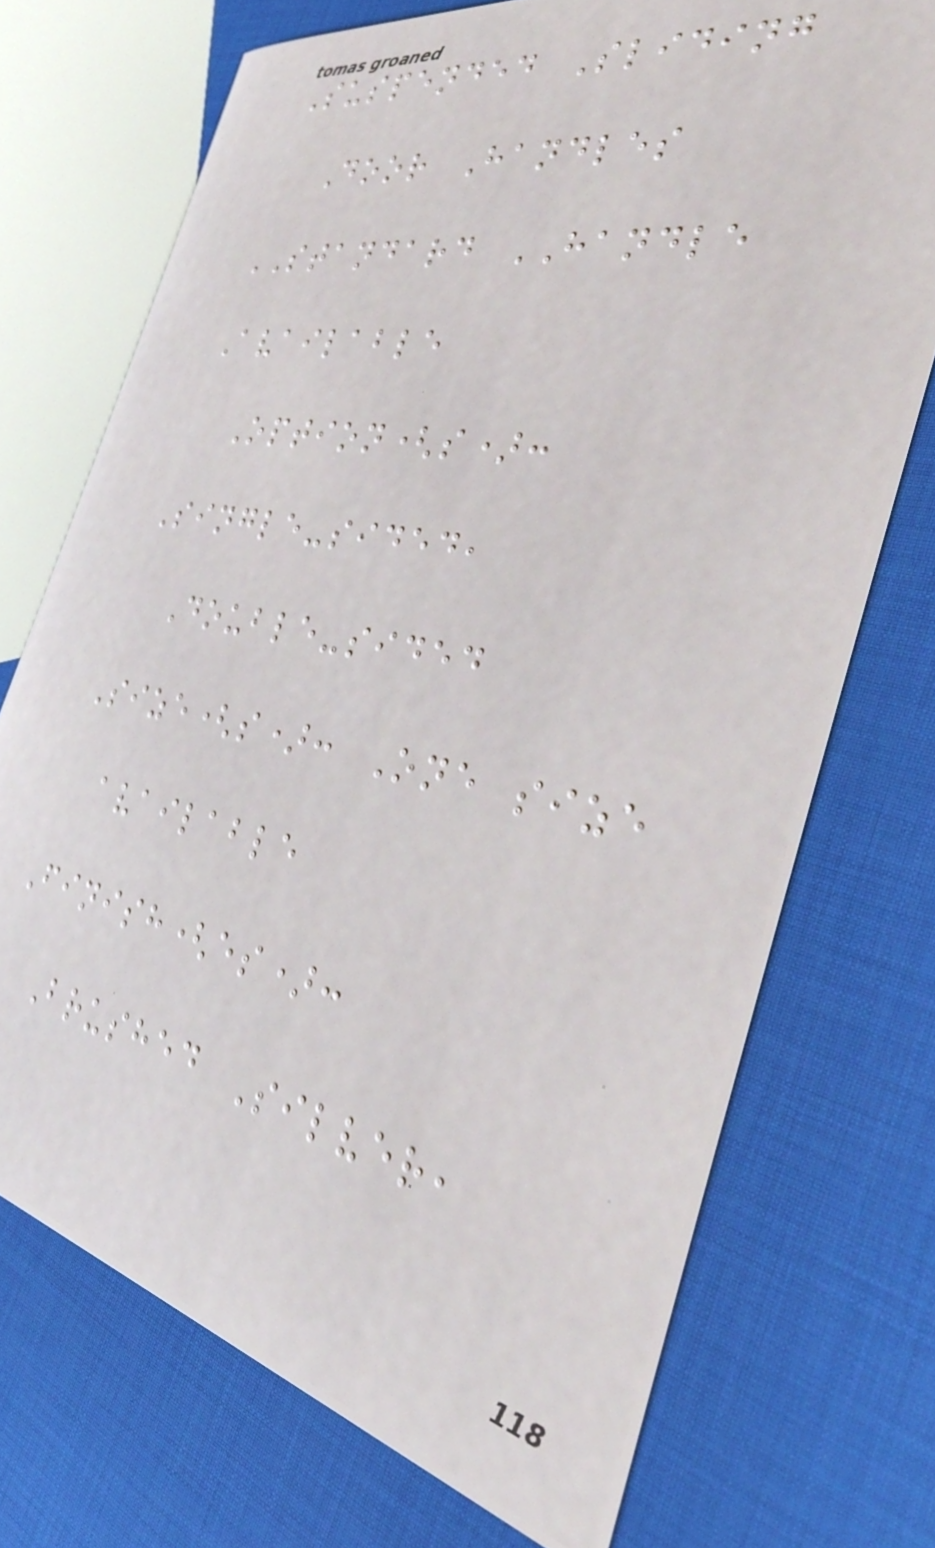Suspended Sliding
Door Handles
STANDARD HANDLE
Available
Option(s):
Single-sided,
Double-sided
Size(s): One size
available
Finish(es):
Brushed Silver,
